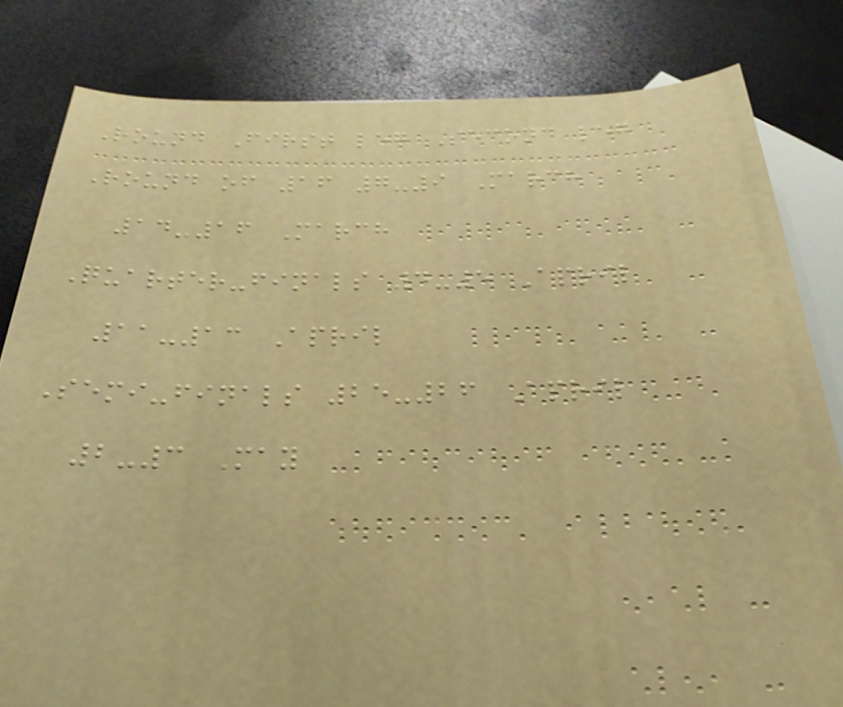Round First leg Second leg
Round of 16 7-9 March
14-16 March
Quarter-finals 4-5 April
11-13 April
Semi-finals 25-26 April
2-3 May
